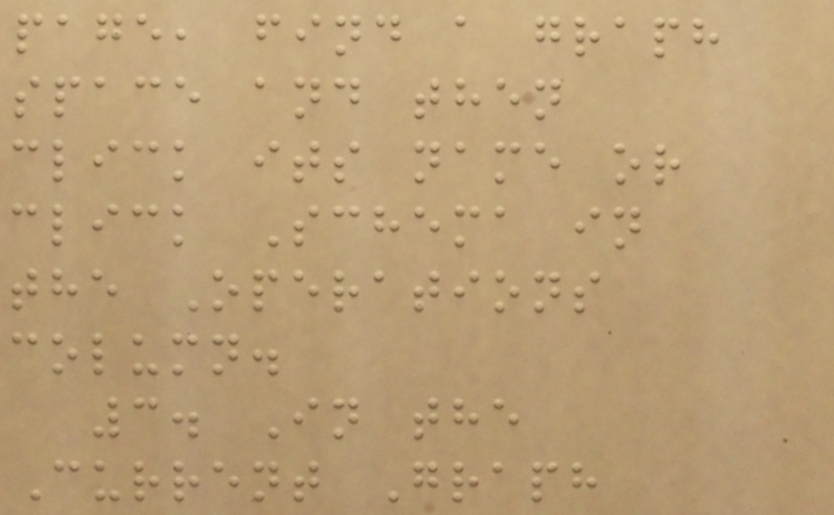page, find a graph
space and then
click its name or
click Schema in
the Operations
column.
3. In the
Current Graph
